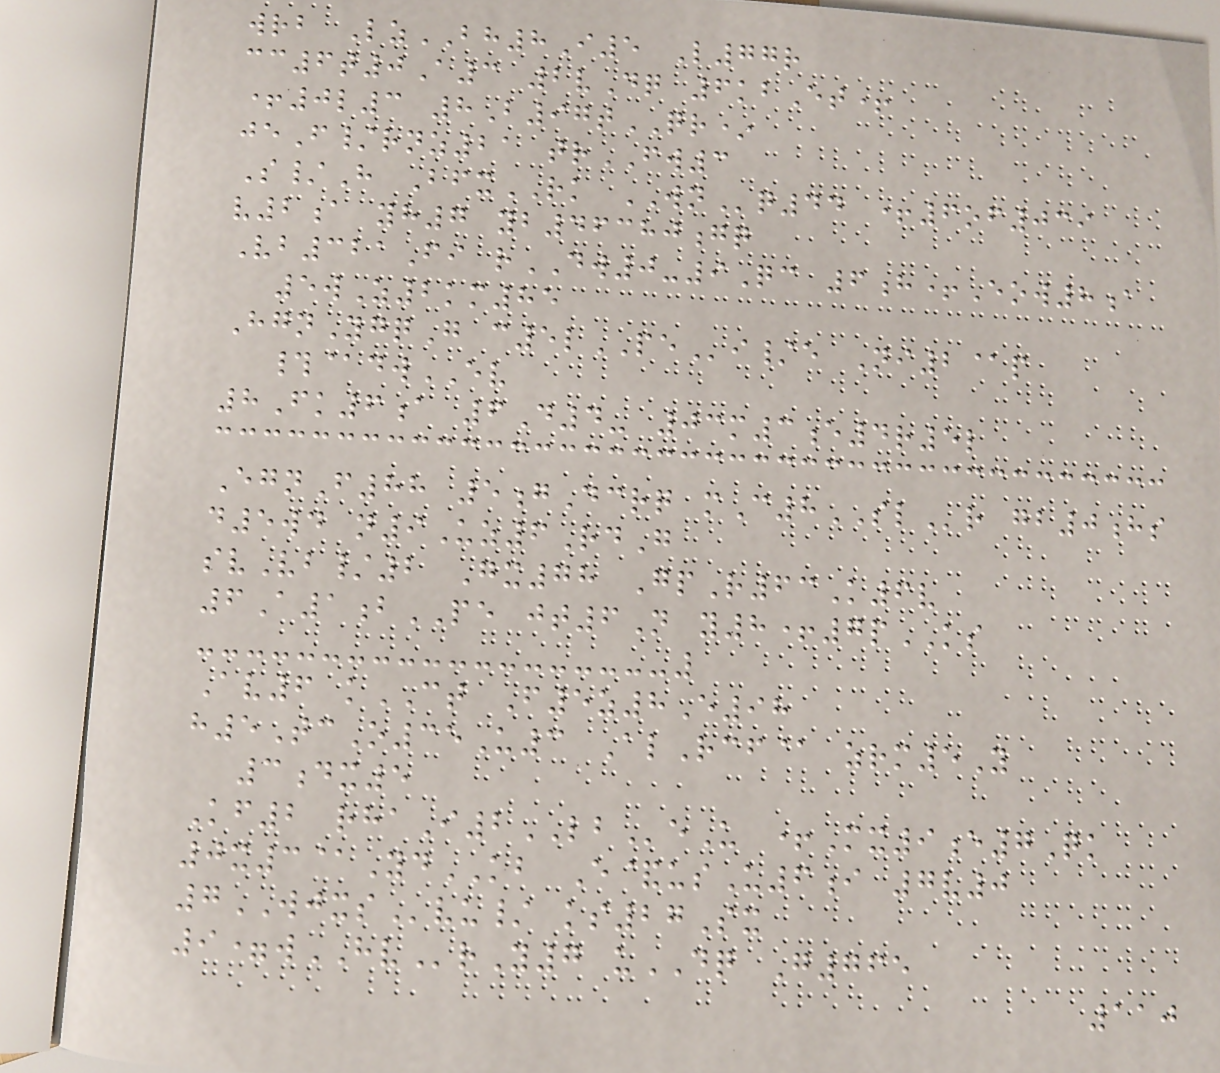wrb LzBH8I5 L77r
cc6t0A3 2vDq 6kbEt+
+0l3 8B97tQR*
jeF/rnz21 trFW3
S/H BfxRK WNq44 +6of039
v2a yh7 yb46380gq
Vb321Fi rDW0-9Qc 6h+Eow8a
5wZ2km85
HgnYgqG c5lPEi/e Ni2@p
#@dwEV
8Fk6a 6D4- 03m3e4r5l
EgnF88 5gDcrq mC8SLr gb0hs
d5wd n9Uz6RdG
svVb/2 Gx78 GpR63K6v
6A1bPE jt6N y8+7pKS
Av6 kCT F5z8E98
h5TcO35U3 AlRcf@ zrm5Y
3dx5
Kf2 rhaI2LBeU +Mx9e7Qk
0x3@YdKB E&usU6i 7v0
7WJXSvu/ ks27Sx
9=wHVrY7 uDQ G765
110
